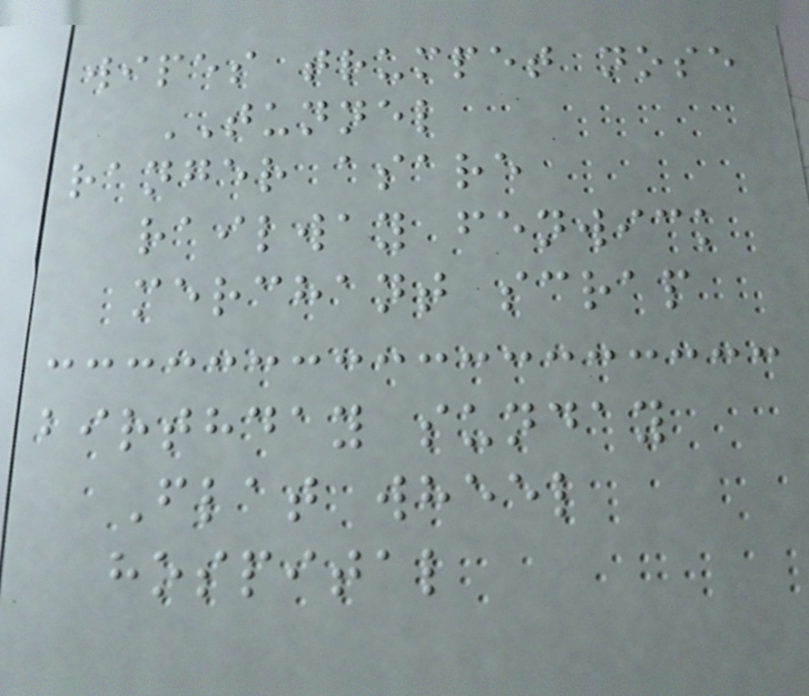wipes trumpet nose
TUNNEL
ranger asare
railway fenwick
merchant scrap
birthday sunday
Flat wheel
hospital
